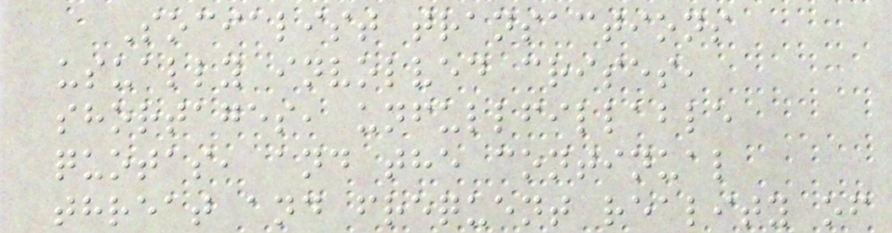Socialist transactions
usually involved crises,
shortages, unfullfillable
quotas, and the continual
threat and frequent reality of
